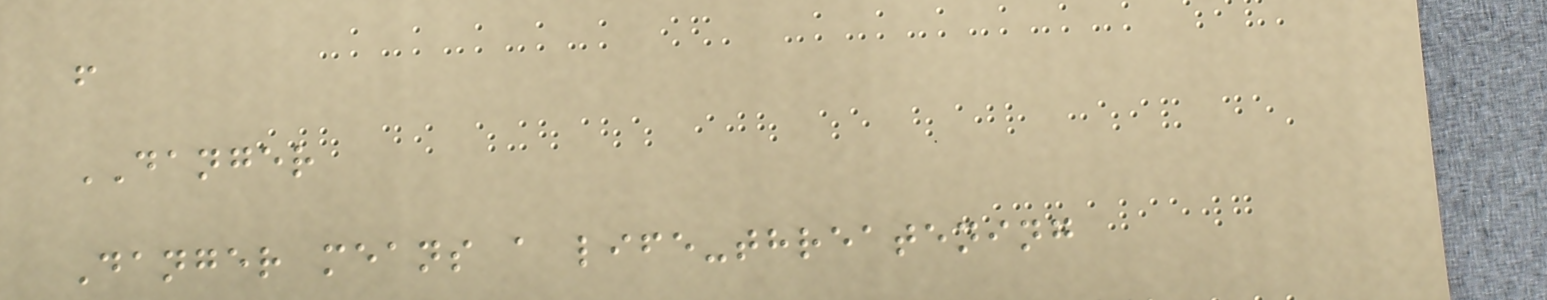!
DANGER
Danger means a life-threatening
